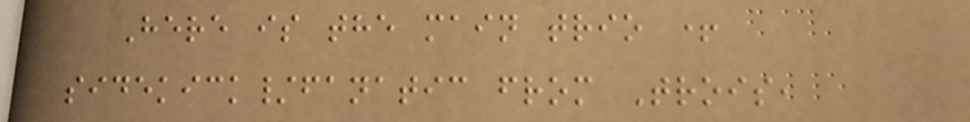Here is the main trio +
sidekick/fanatic from Trois,
